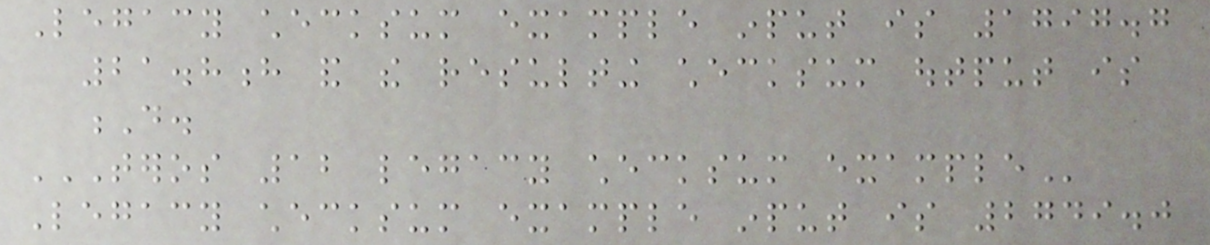Legacy checksum example input is 1797.7
21.8h and the resulting checksum output is
D.
TEROS 12 LEGACY CHECKSUM EXAMPLE
Legacy checksum example input is 2749.0
